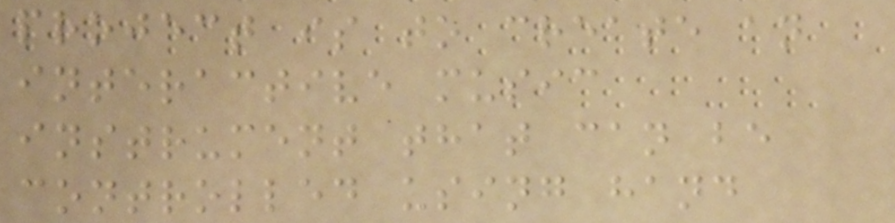project is to create an
interactive music
instrument that can be
controlled using hand
